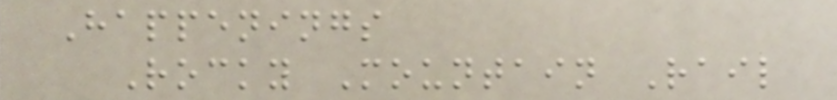Happenings
Rocky Mountain Rail
